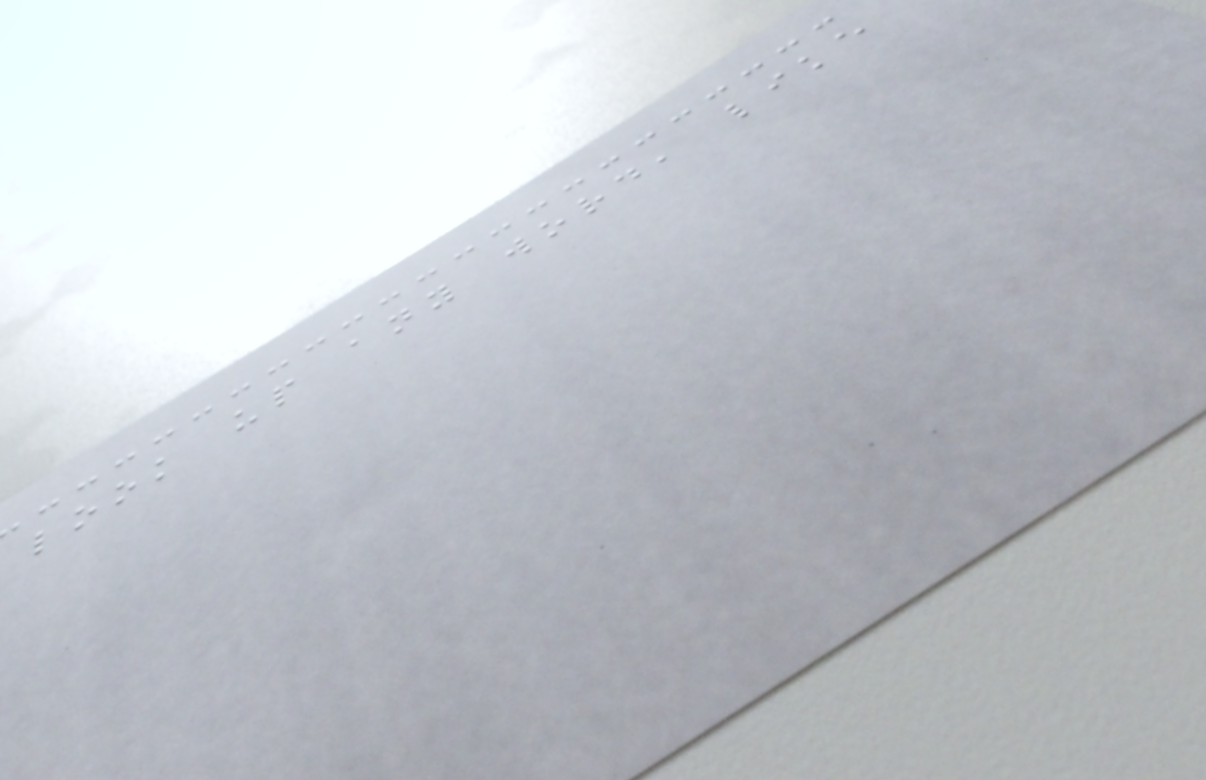look up any word, like
